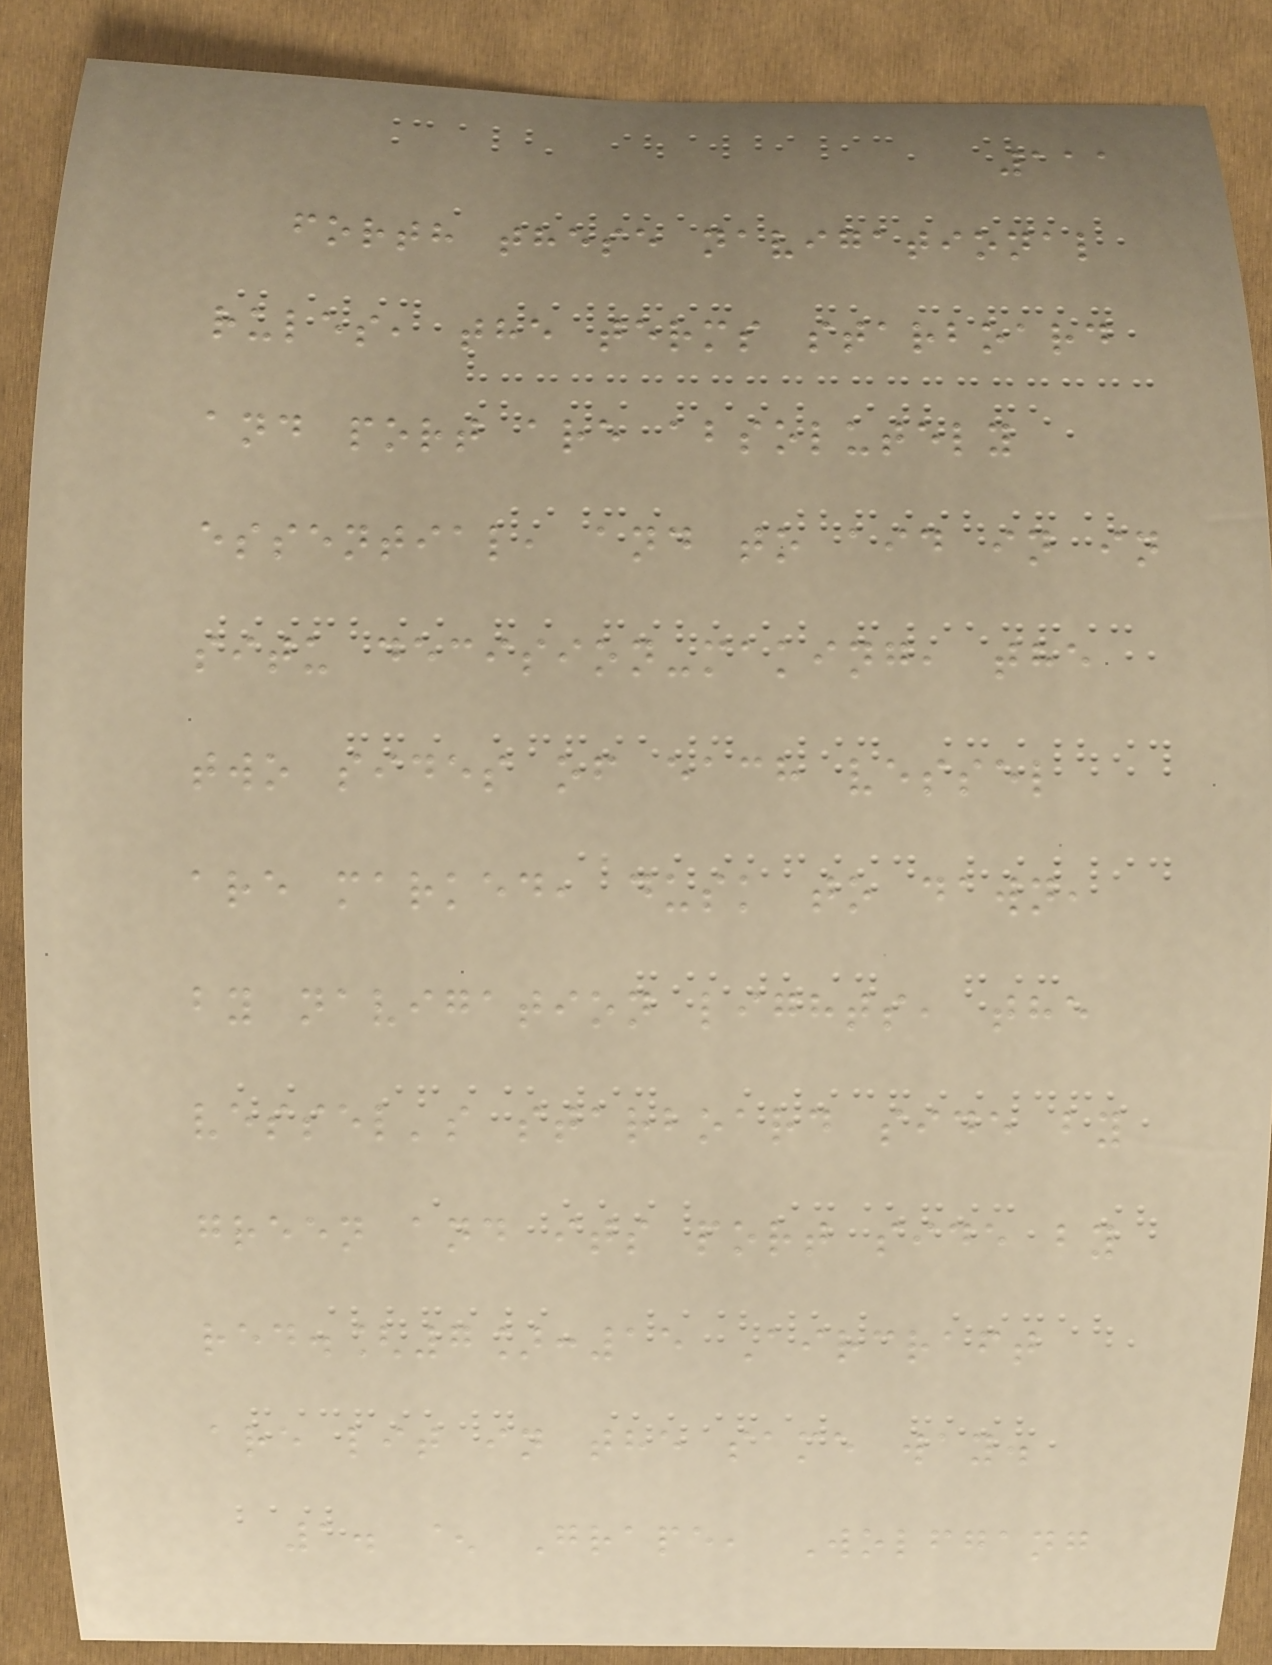111
forth these navigational
rules, the terms starboard
and port are absolutely
essential, and to aid in in
situ decision-making, the
two sides of each vessel
are marked, dusk to dawn,
by navigation lights, the
vessel's starboard side by
green and its port side by
red.[7]:15 Aircraft
are lit in the same way.
1. ^ Grape, Wolfgang
